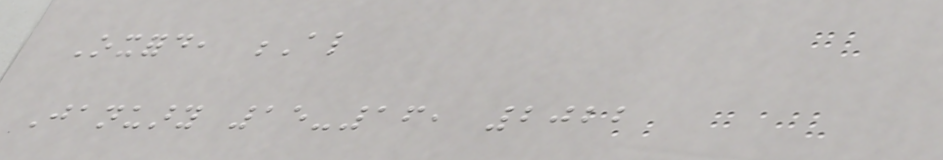Oxford, Al
January 15-16, 2022
